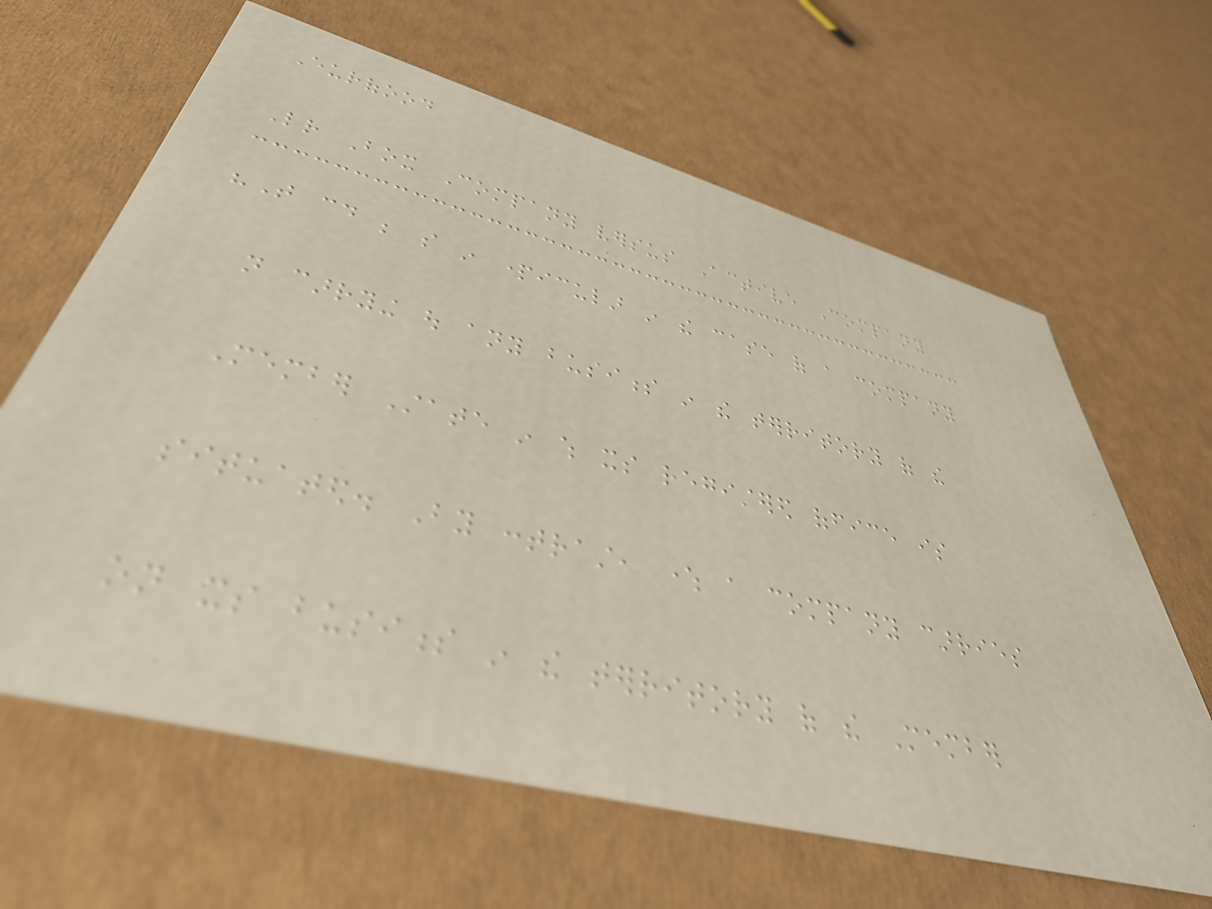Eurofood
Letter Box Company versus Active Company
"That could be so in particular in the case of a company
not carrying out any business in the territory of the
Member State in which its registered office is
situated. By contrast, where a company carries
on its business in the territory of the Member
